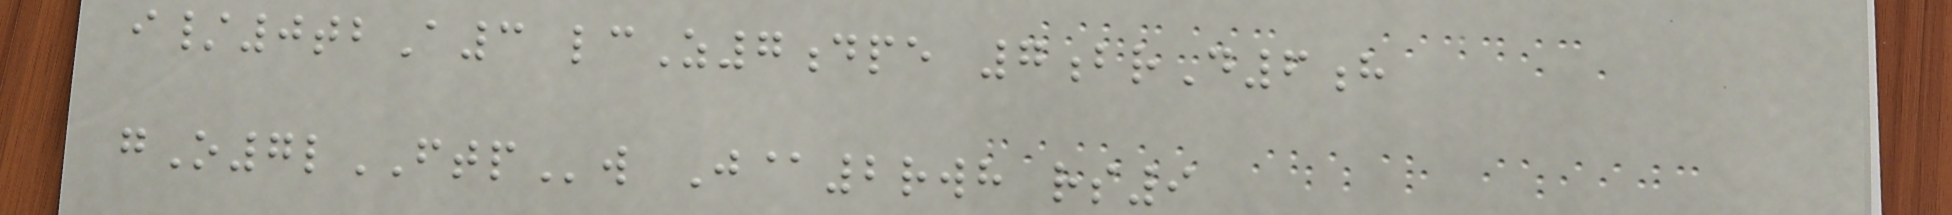i/0tbA3 lcZ7dpe 7brD6h
gO7lFTPw J@2rwh rs9
